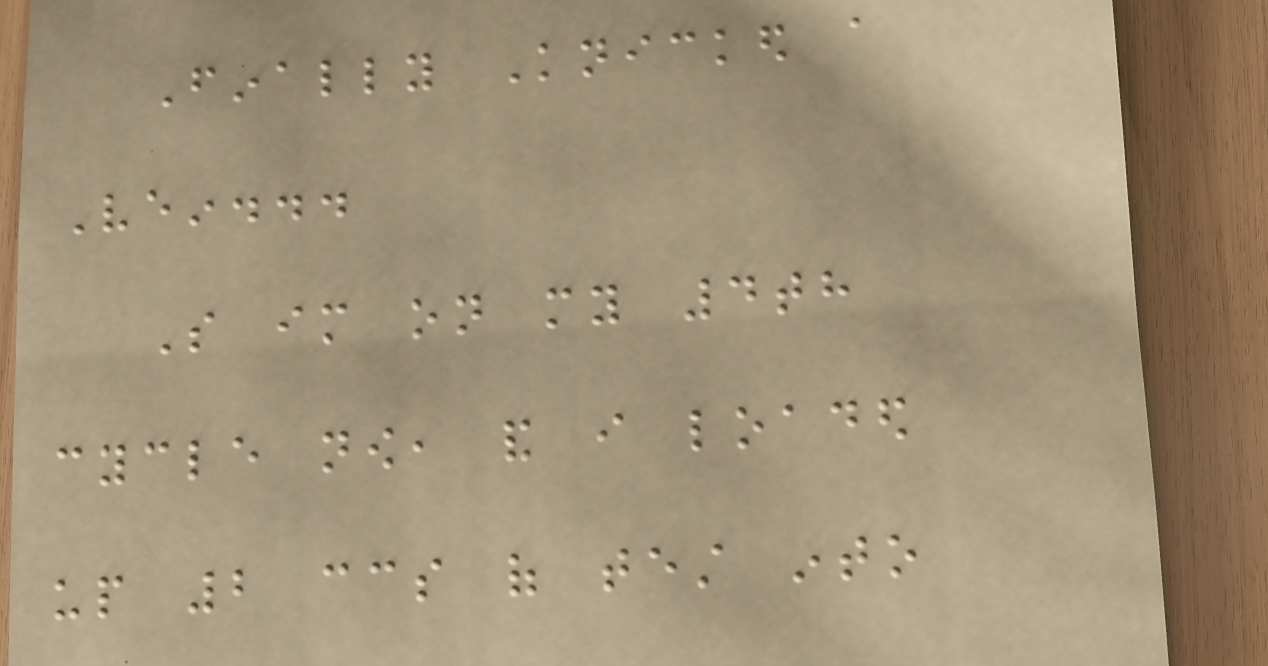Finally Knicked a
Vein...
So im on my 4th
cycle now, and i loaded
up 2 ccs of test into
